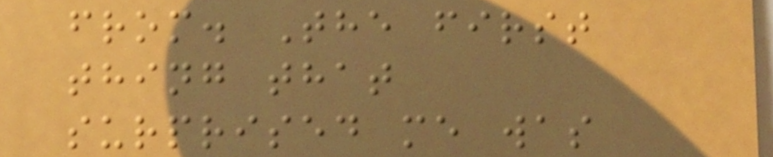from. The first
thing that
surprised me was
